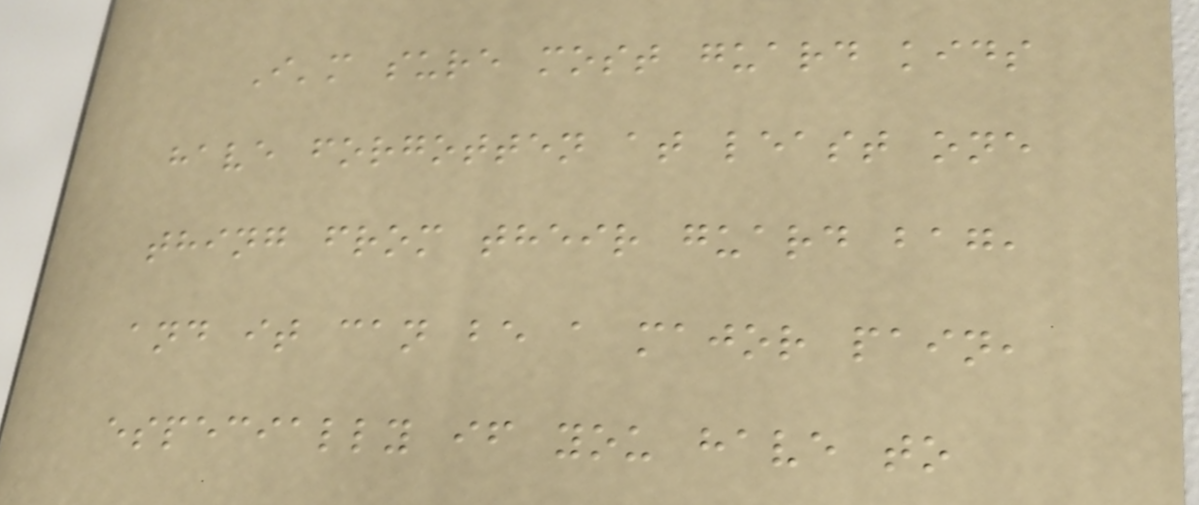I'm sure most guard kids
have forgotten at least one
thing from their guard bag,
and it can be a major pain,
especially if you have to
